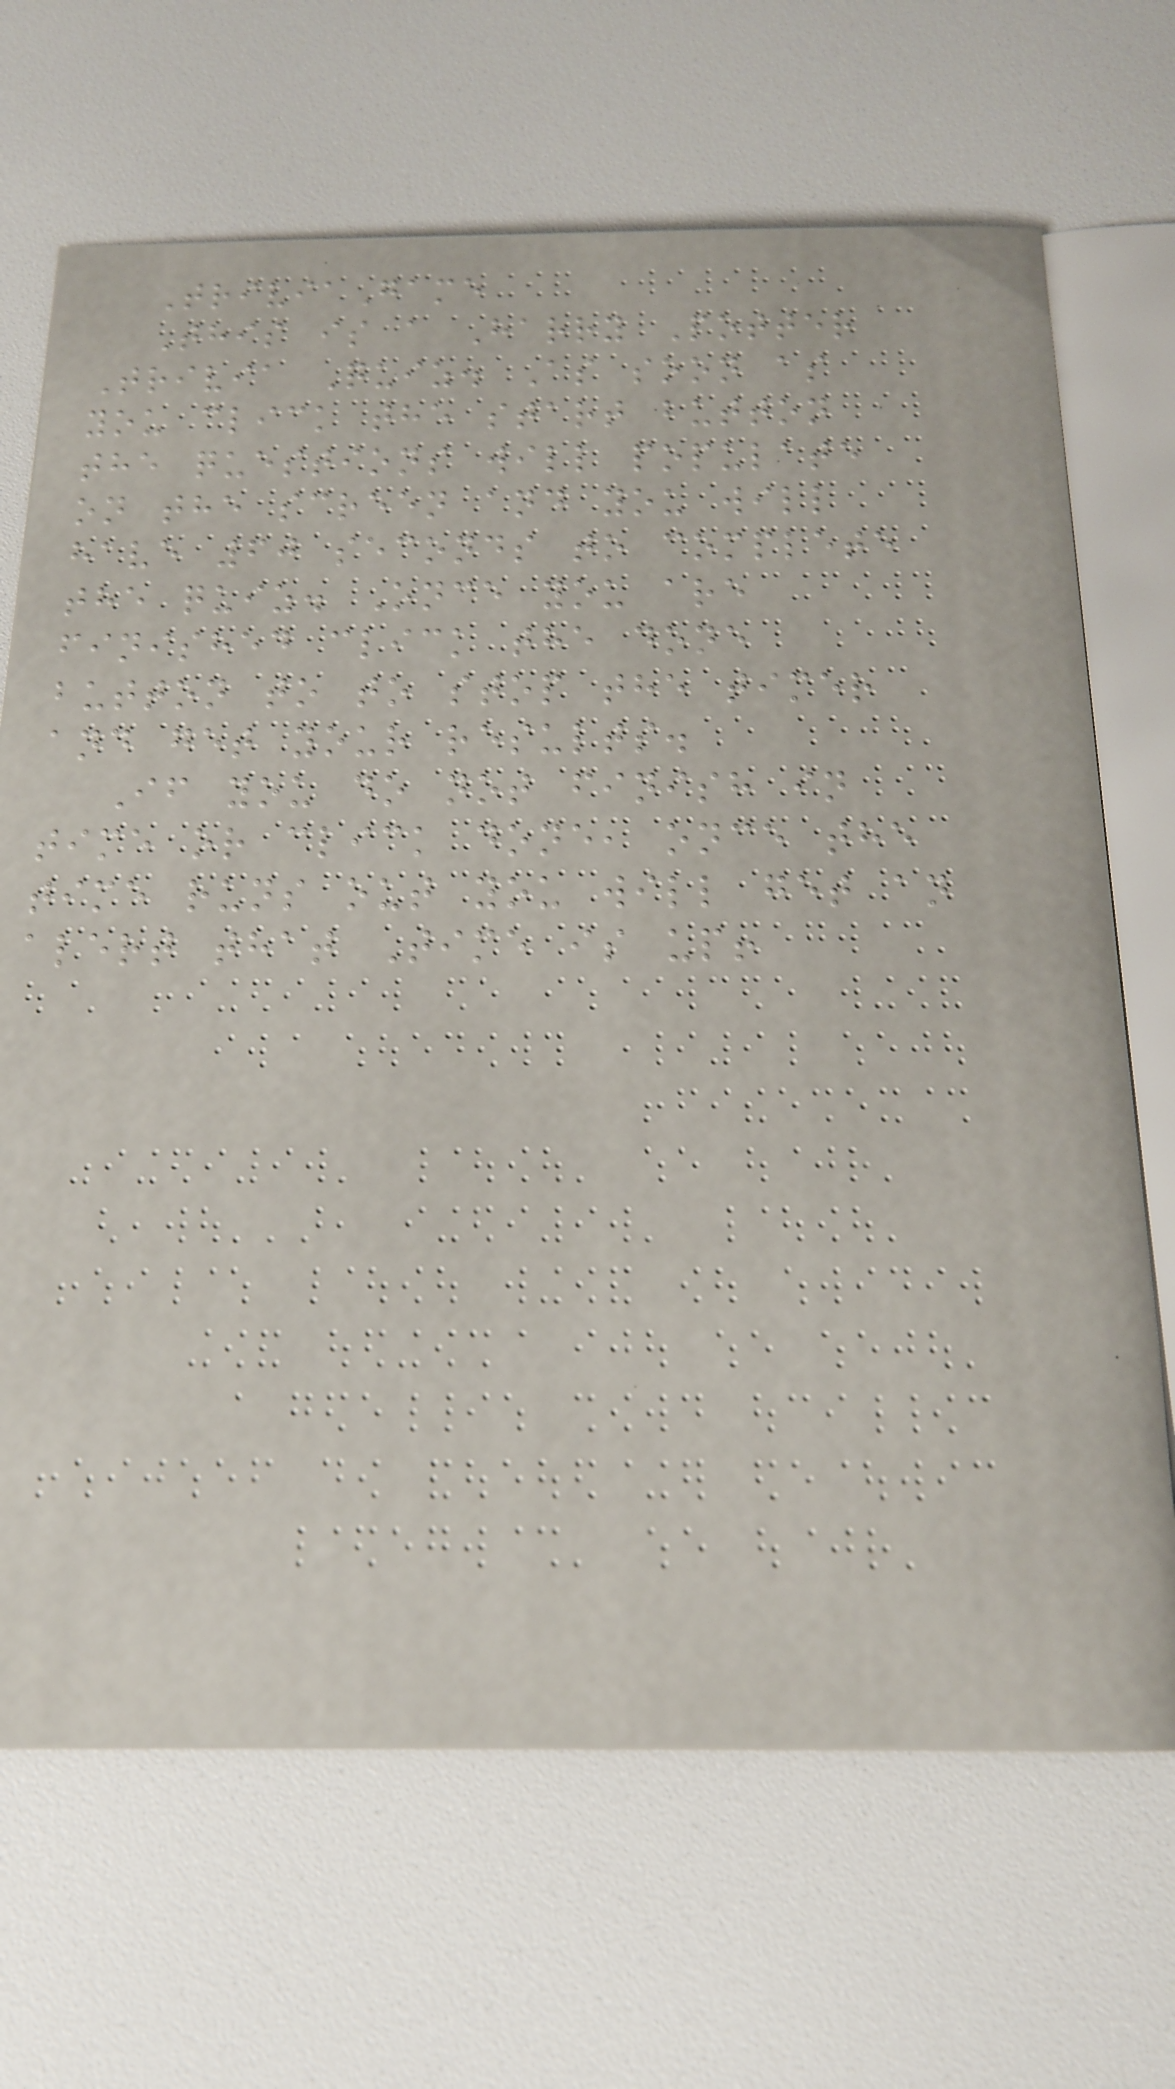TriviaGame
This is a Harry Potter
Trivia Quiz. As soon as
you click the start button
the questions will populate
on the screen and you will
have 60 seconds to complete
the quiz. Once you are
finished click the done
button to to stop the timer
and get your results.
If you do not finish in
time or click done, once the
time runs out you will get an
alert that Time is up!
